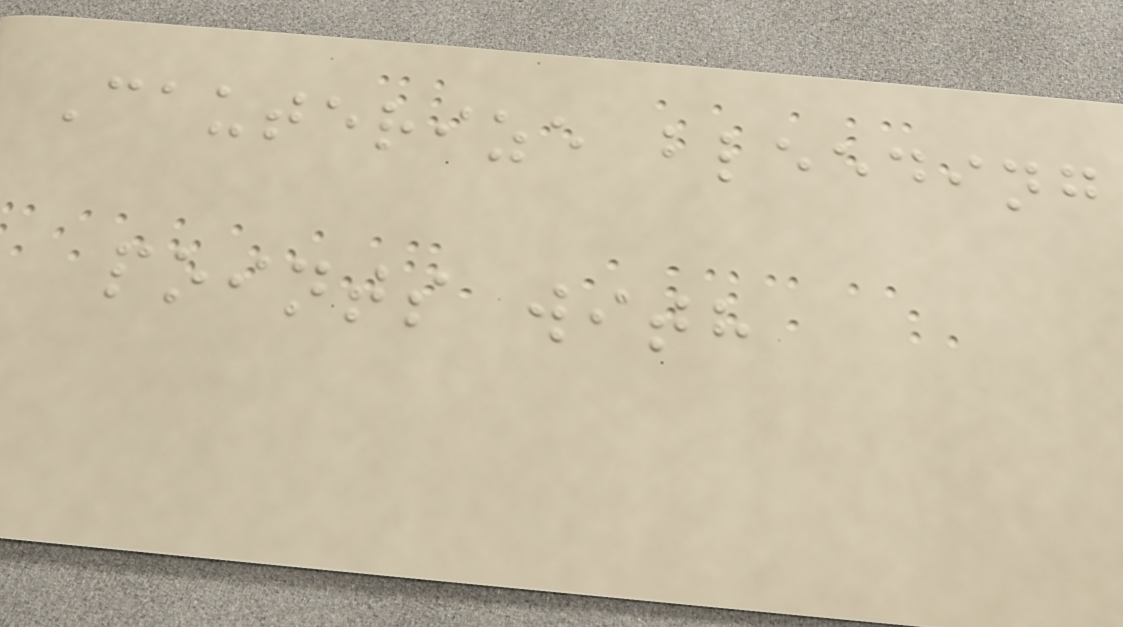Cauterize bleeding
points with
